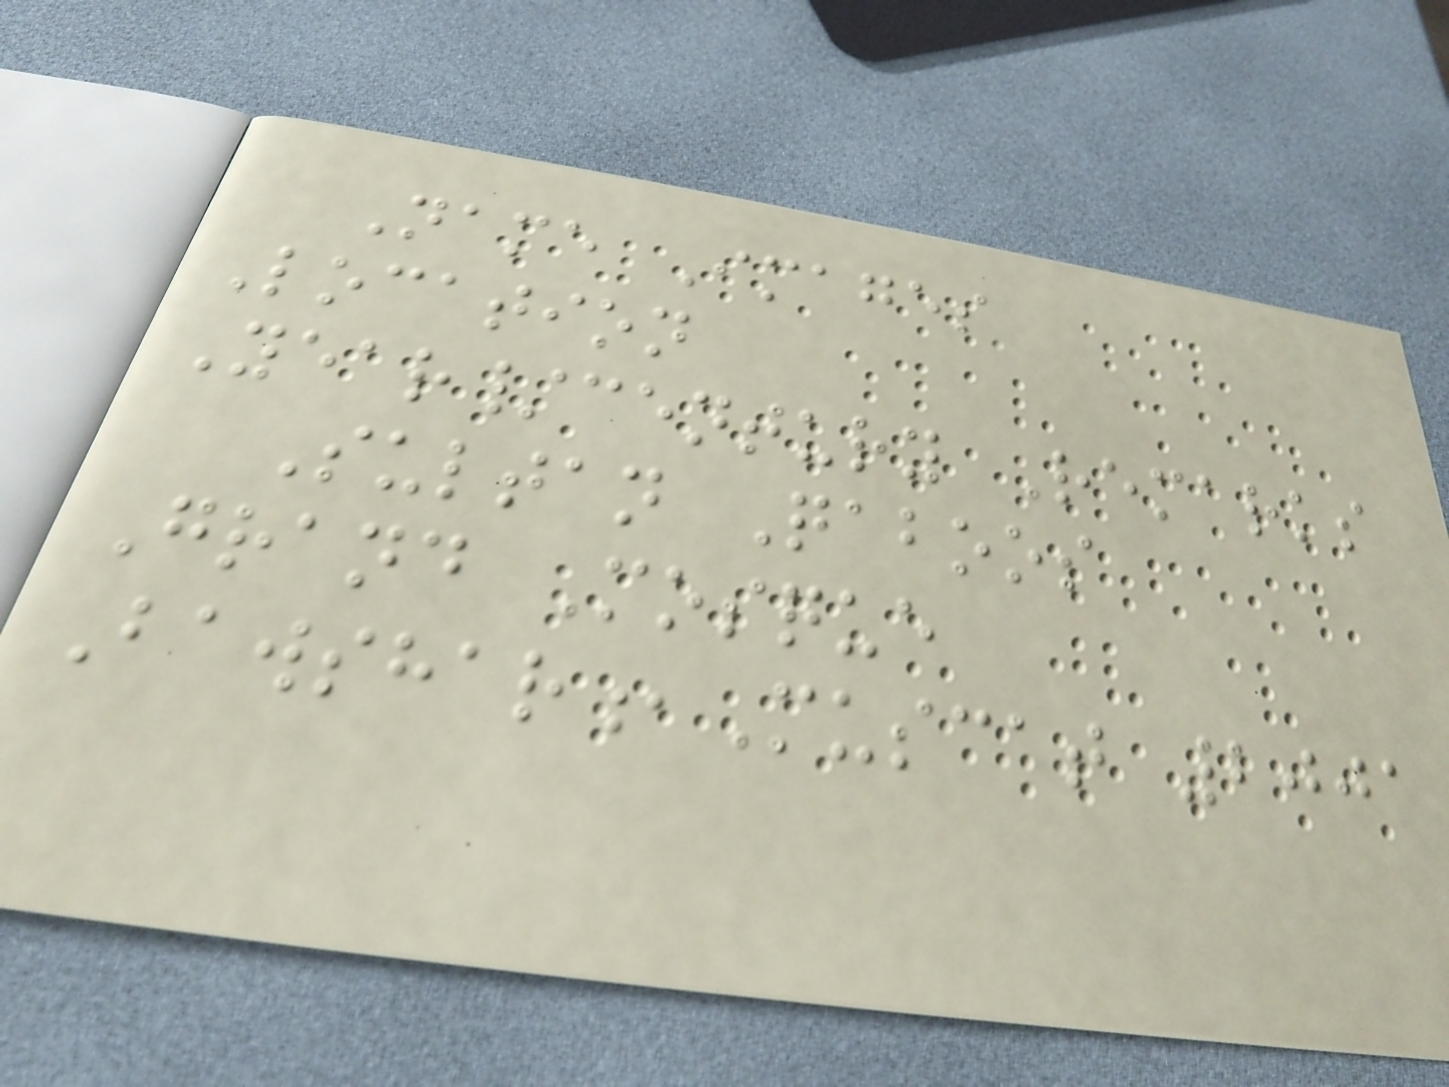Name Images
Location
Year/century Remarks
Sultan Qaboos
Grand Mosque
Bawshar,Muscat 2001
